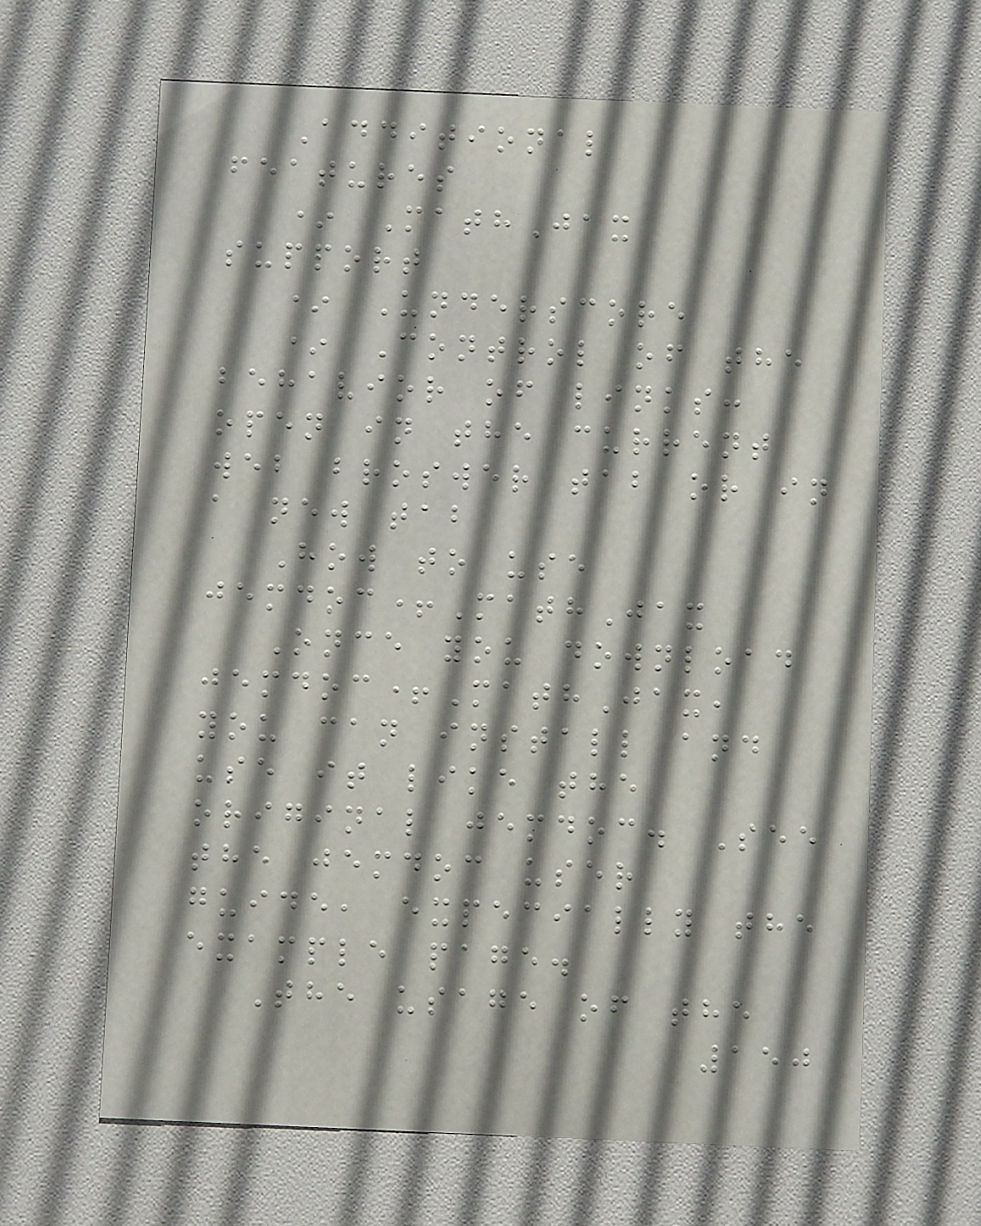Additional
features
* MathJax
support
* Underscore
* Control of the
behavior of links:
open in the current
web broswer tab or in
a new tab
How to use
jemdoc+MathJax
Once you download
jemdoc+MathJax,
you can install and
use it like the
original jemdoc. See
the jemdoc user
guide, expecially the
example page.
The usage of the
150
